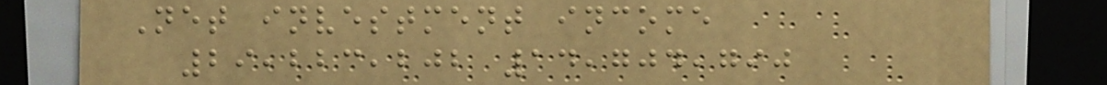Net investment income
29,223,202 14,704,790
